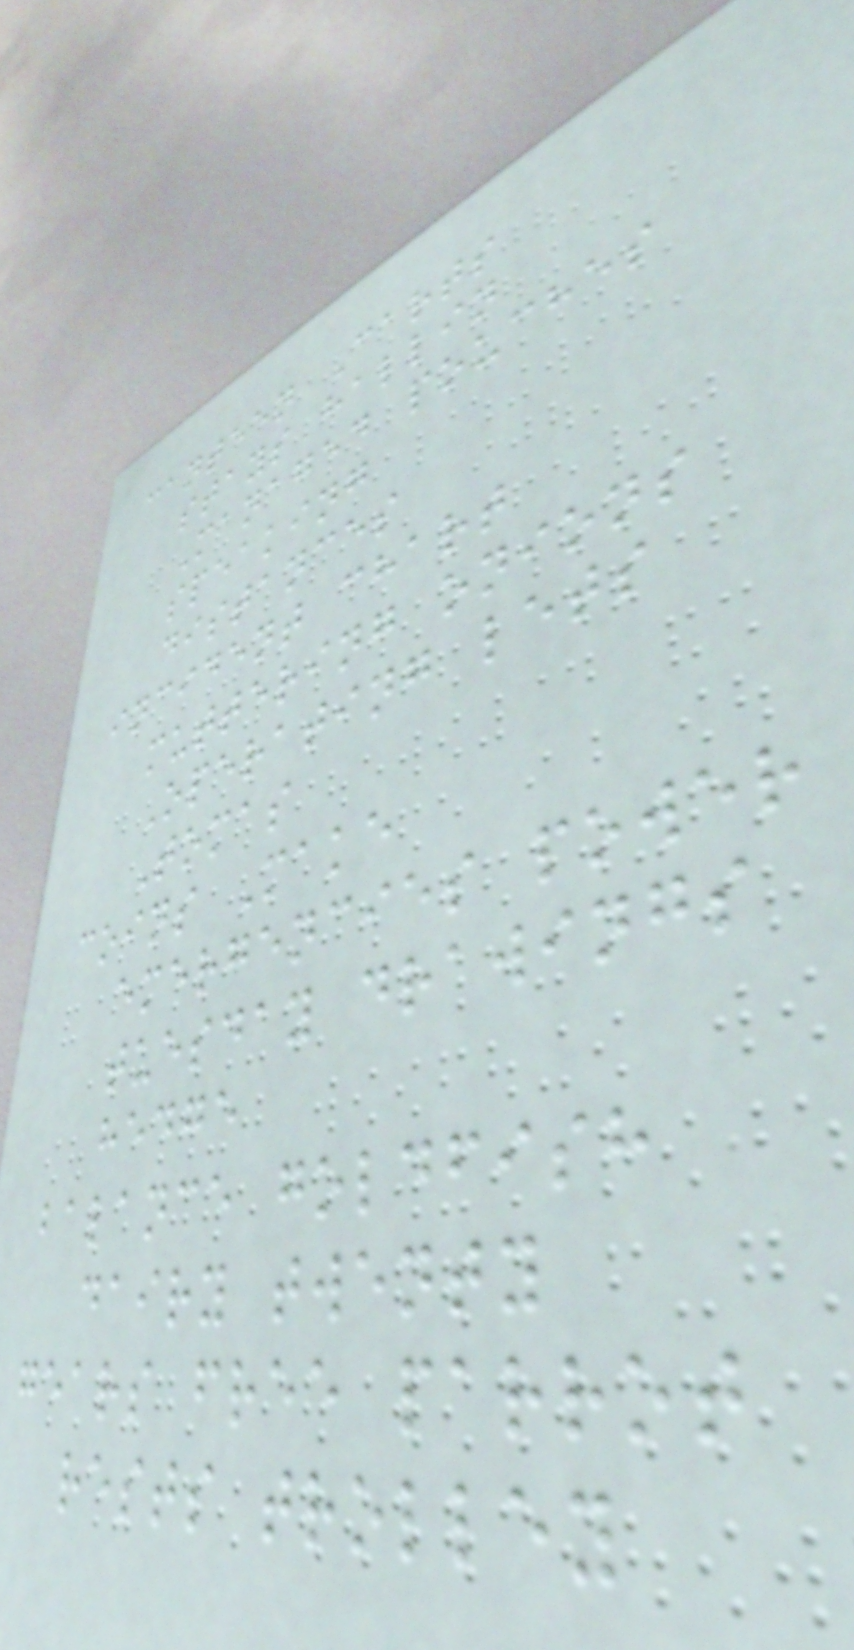canteen Carts
stays hallin
Managed pouches
speaking
distances
incident chart
muttering onions
Operating lets
Tomas
coins Make
emergencies power
tuesday drawings
hedge
balance goldfish
dairy twenty
gears free parrot
rests trolley
